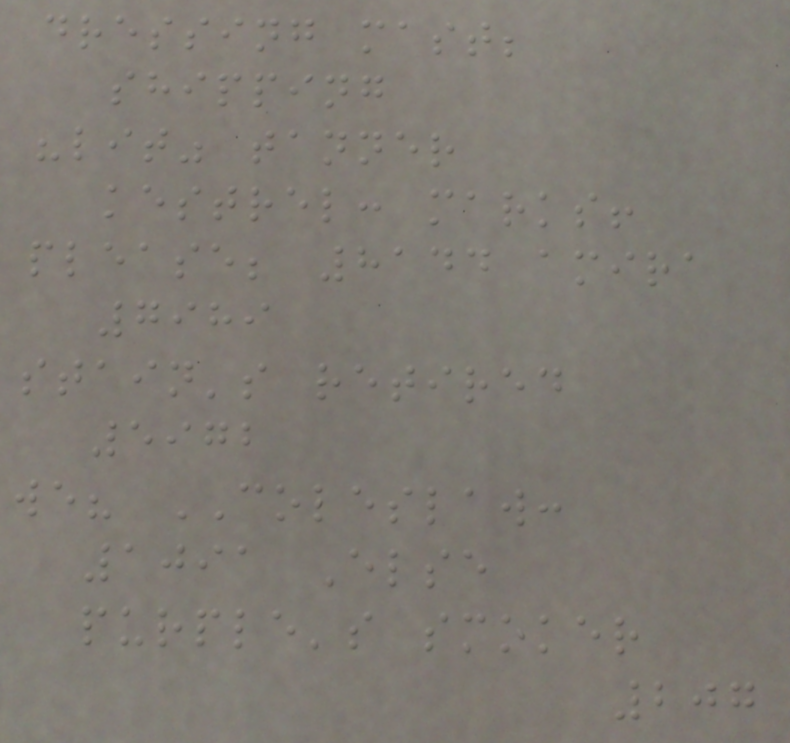dressing mast;
shipping
"lit" tanner
kestrel: marks!
please; 8144 amira
7989
stain's retired
5972
we? COLESLAW:
1091 Else
purple's smoker
207
